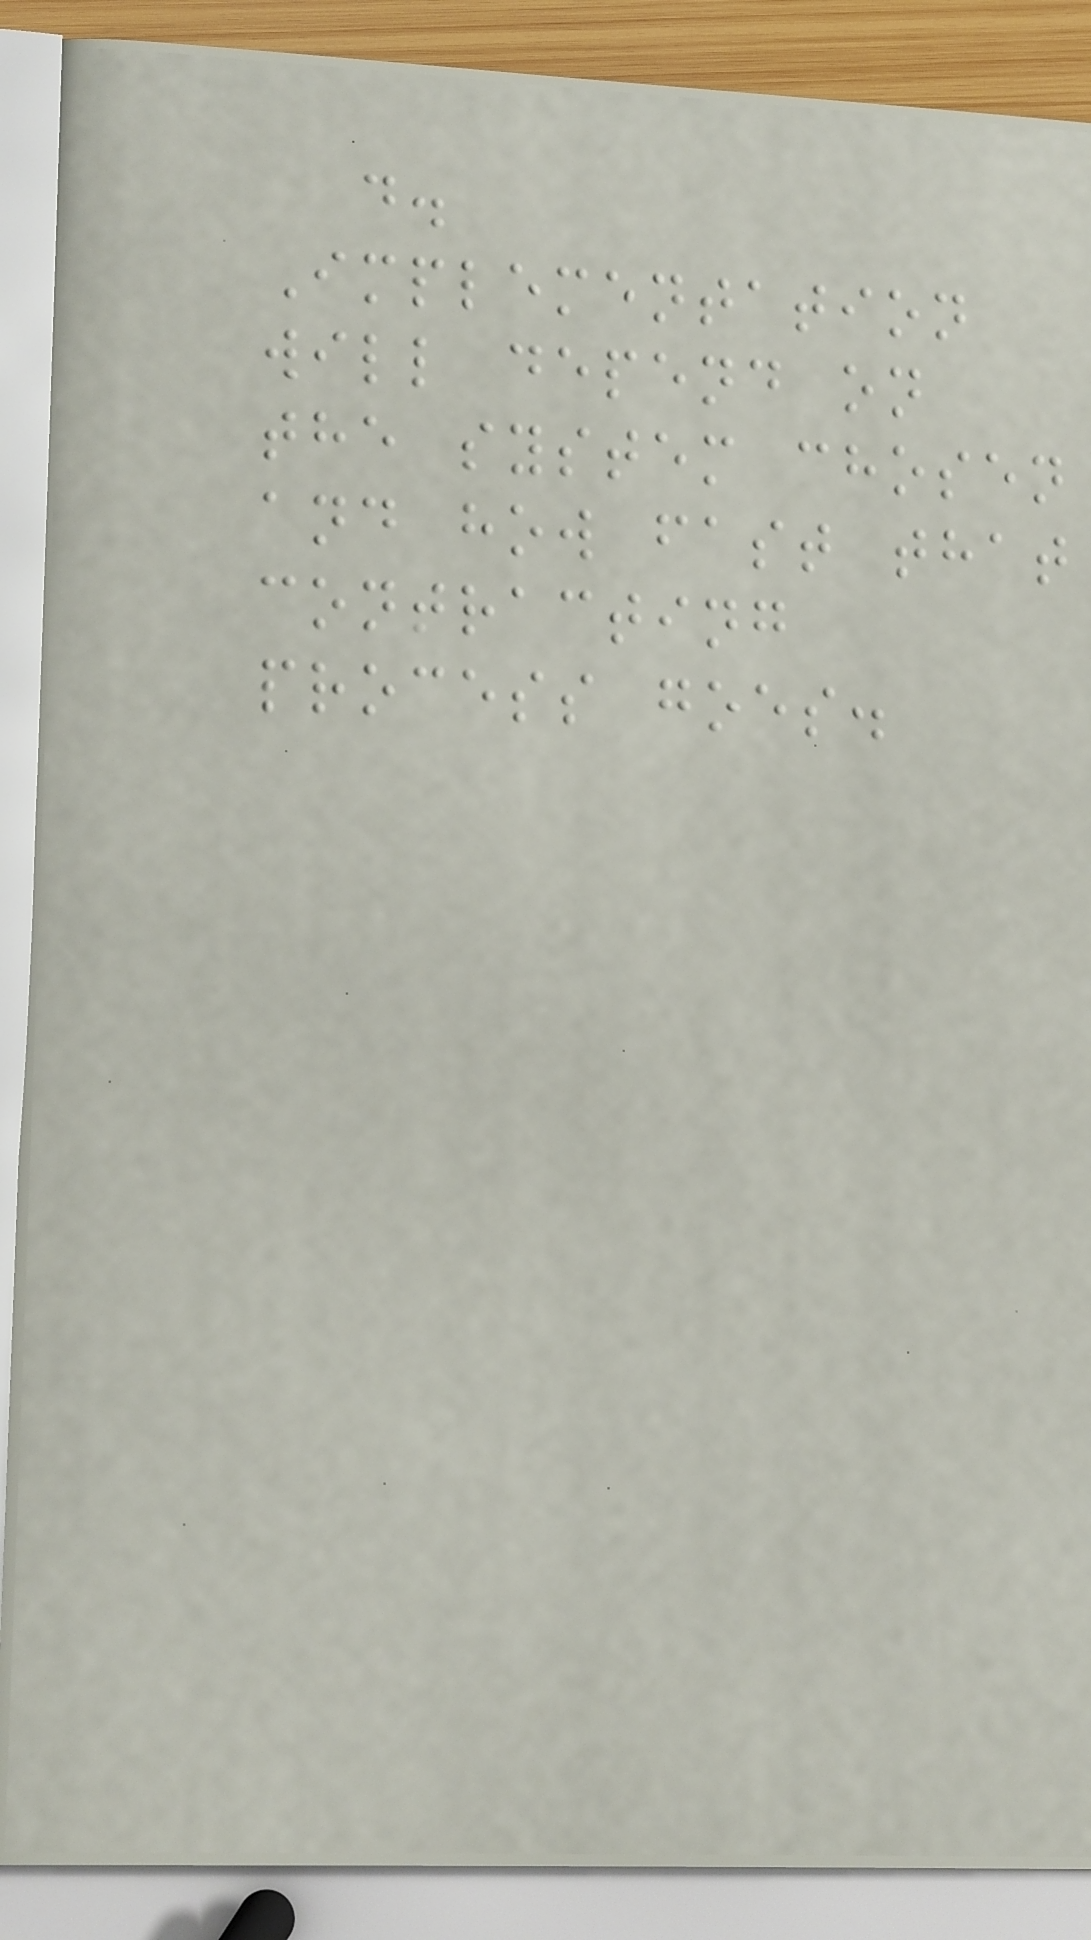d.
Implementation
will depend on
the system chosen
and how fast that
contracting
process goes.
